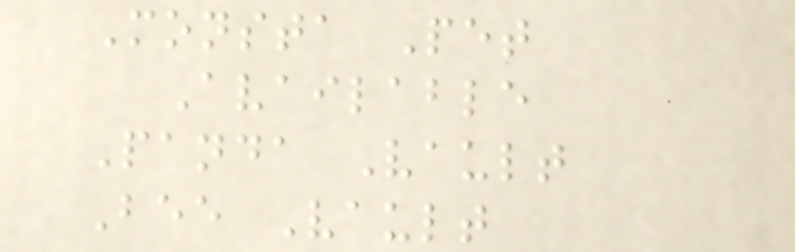Monsta Pet
Available
Panda Vault
Bee Vault
